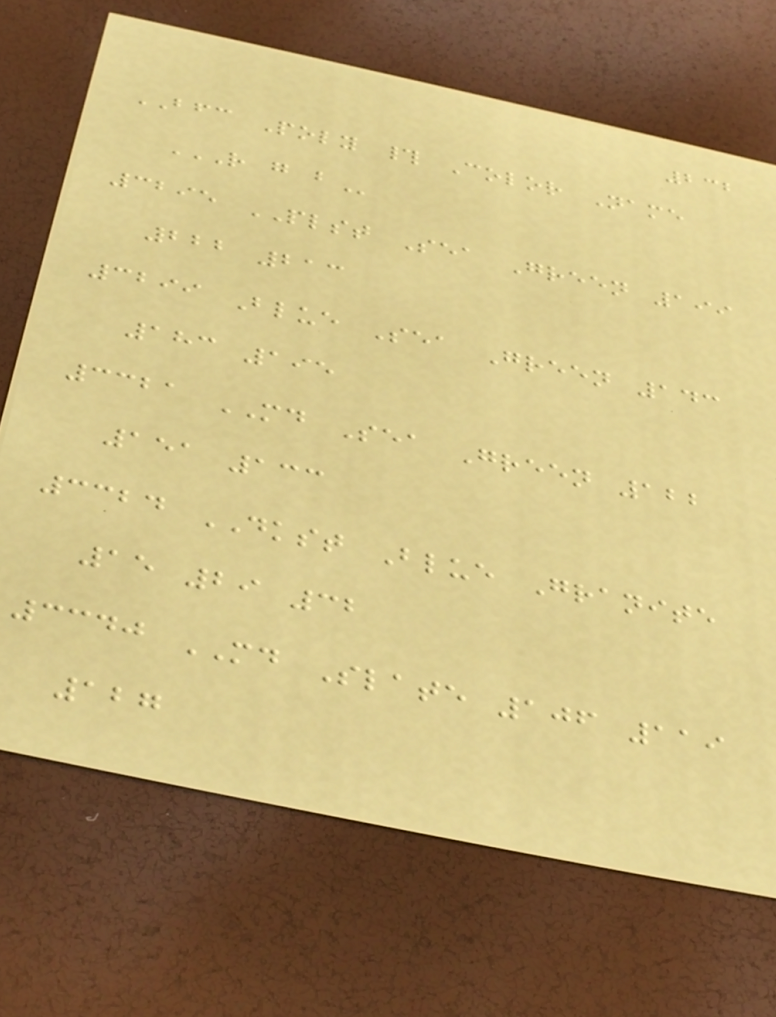232
BFC Poly # Color Name
R G B
3295 PLST Sea Green 199
222 213
3299 Blue Sea Green 143
183 195
3321 MD Sea Green 122
151 133
3324 DKST Blue Granite
15 29 32
3340 MD Slate 106 119
127
